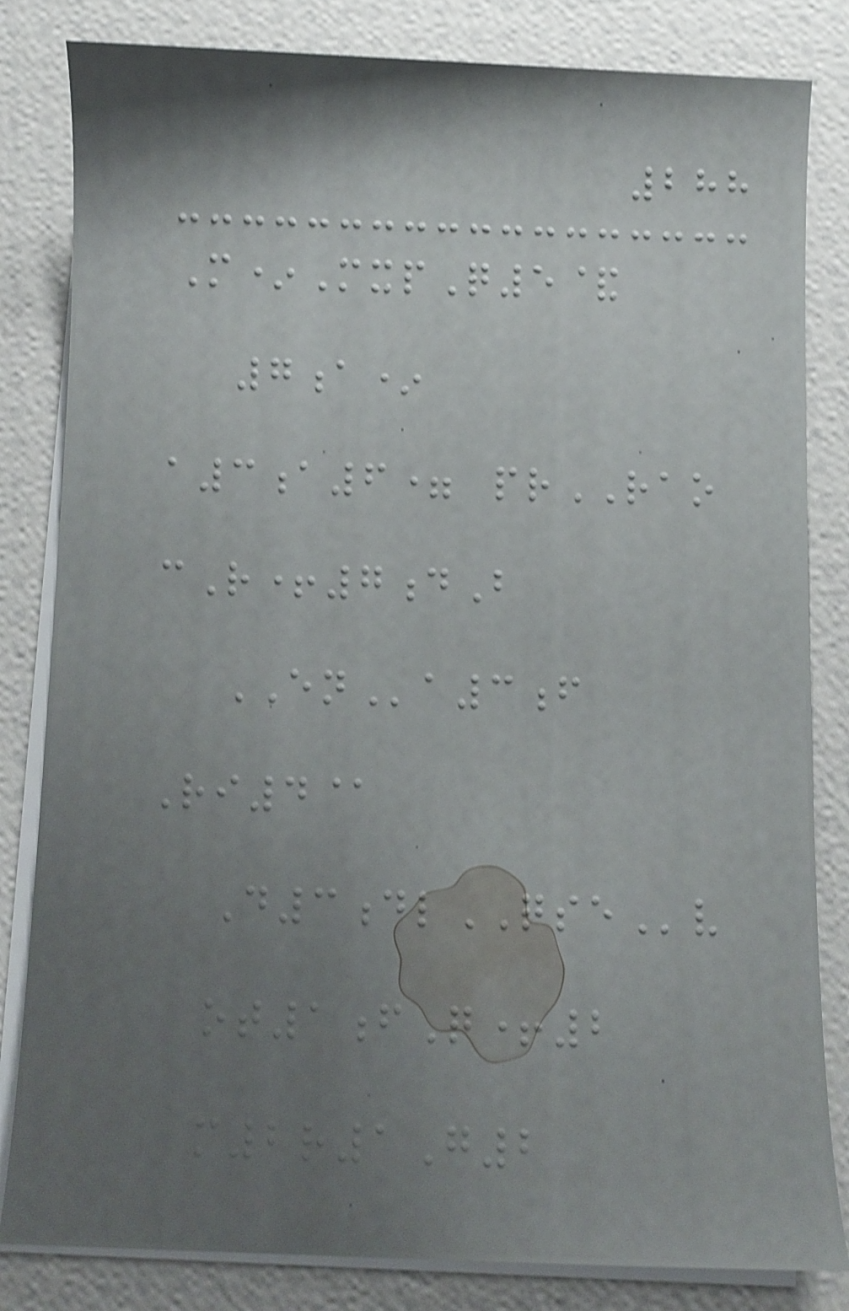288
M*MxpQ5&
7a*
a3a6= prRAO
cR+7dB
ENa3f
Ri4@
D3dlQSEv
ot1fQ+2
m2r1G2
